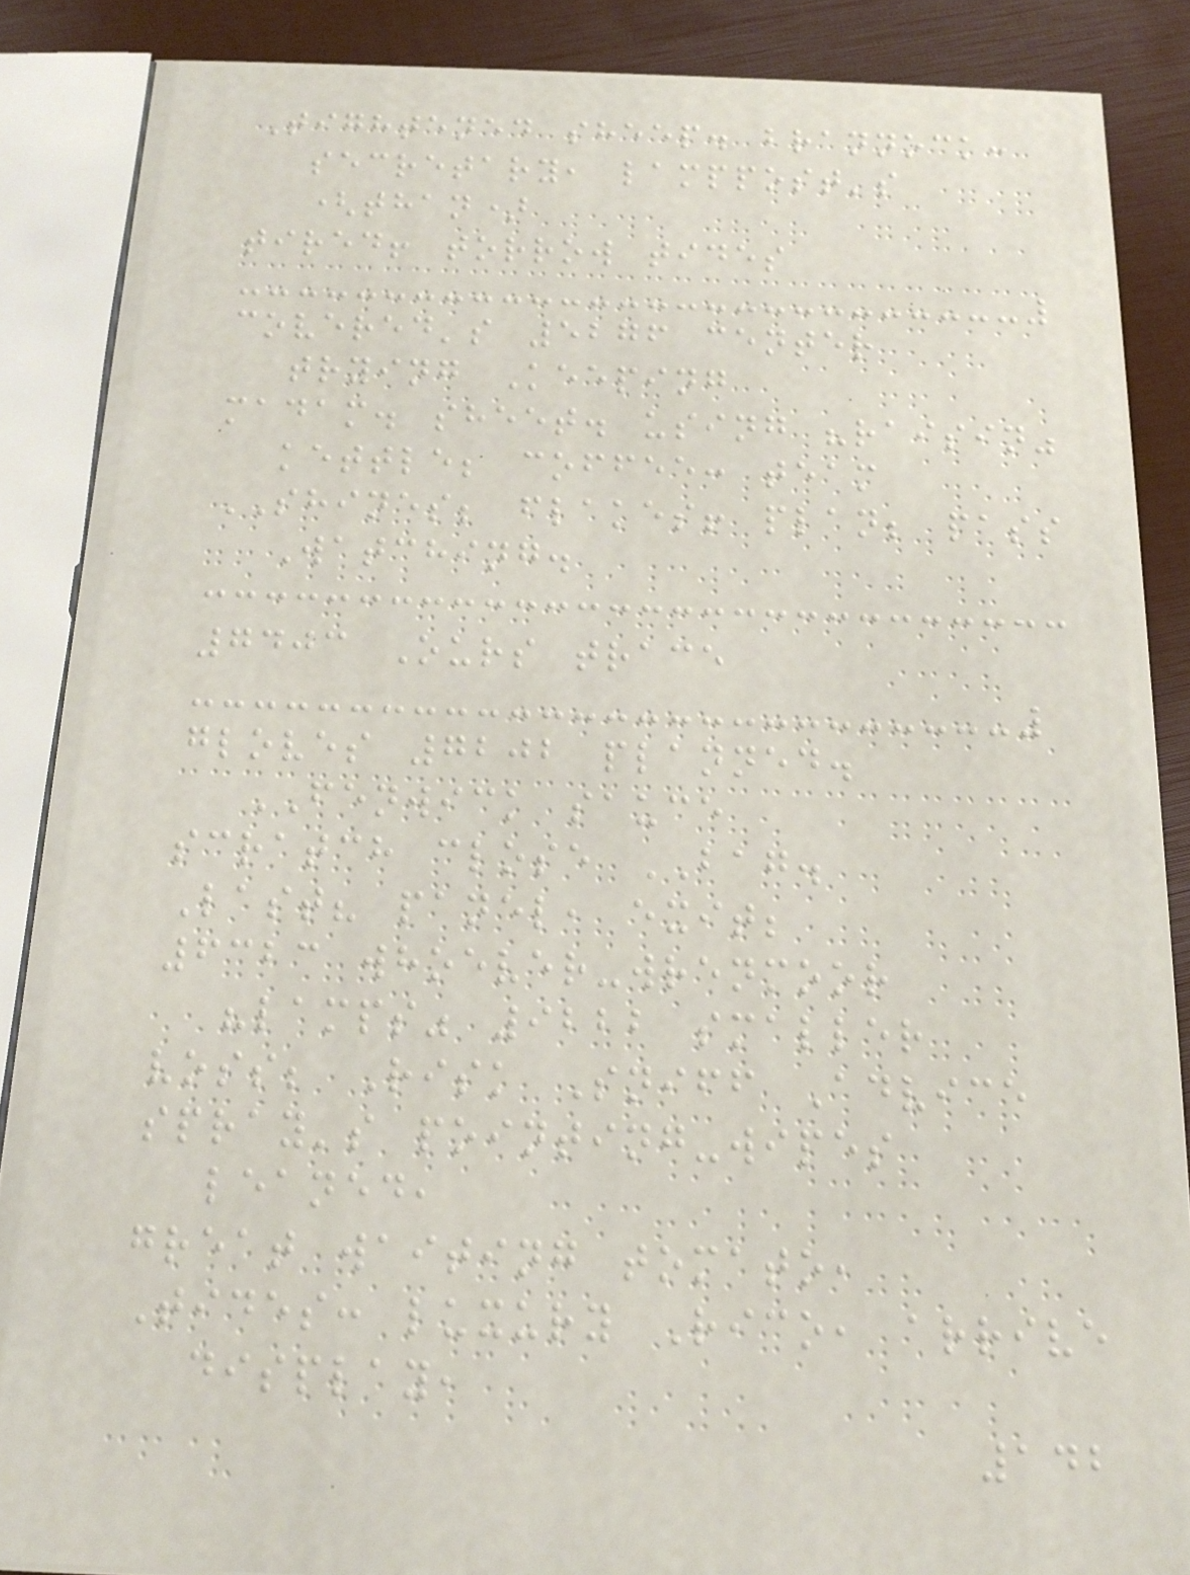Tightened sheep. brannock:
secretary, lamppost's
(than)
tired! torrow tides
covered's 5276 center
trying Keeping
madam. sheet. using "raisin"
kettle; coffee: team
SHINES; flakes! plan; pass
Watching.
7403 Ours trace
gloves 7202 planned.
FENWICK sauce
scratch close BAG.
Last? panel, exit;
6323 whoever-wrenmoor
"lamps" 9222 smaller
voss; Risk Sniff Advice
spray's pointing-wipes
leaned,
great waiting tomato,
Tides: luxury Rico, arrive
display,
142
